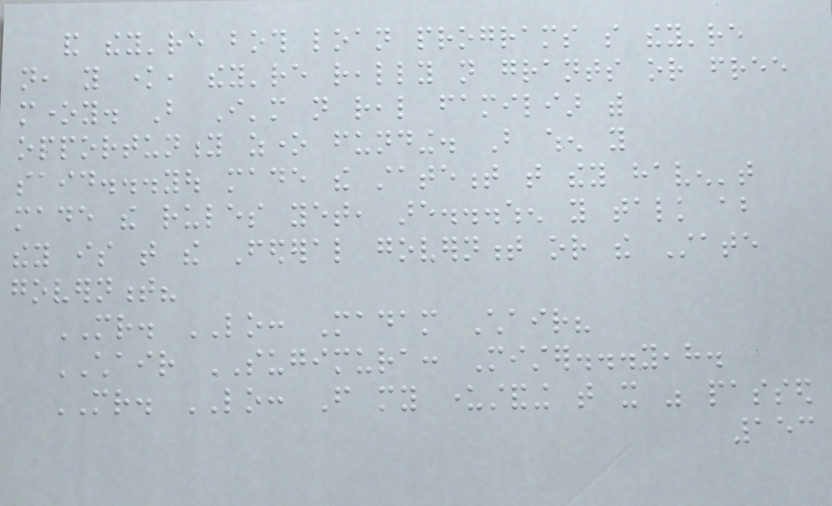and they're both loan programs so they're
not, you know, they're really not grants or free
money. But I'm not real familiar with
opportunity zone funding. But when you
said...you made the statement that they haven't
made the rules yet, are...when you talk about
they is that the Federal government or the State
government?
MR. LO: Madam Chair?
CHAIR SUGIMURA: Mister...yeah.
MR. LO: From my understanding that it was passed
153
